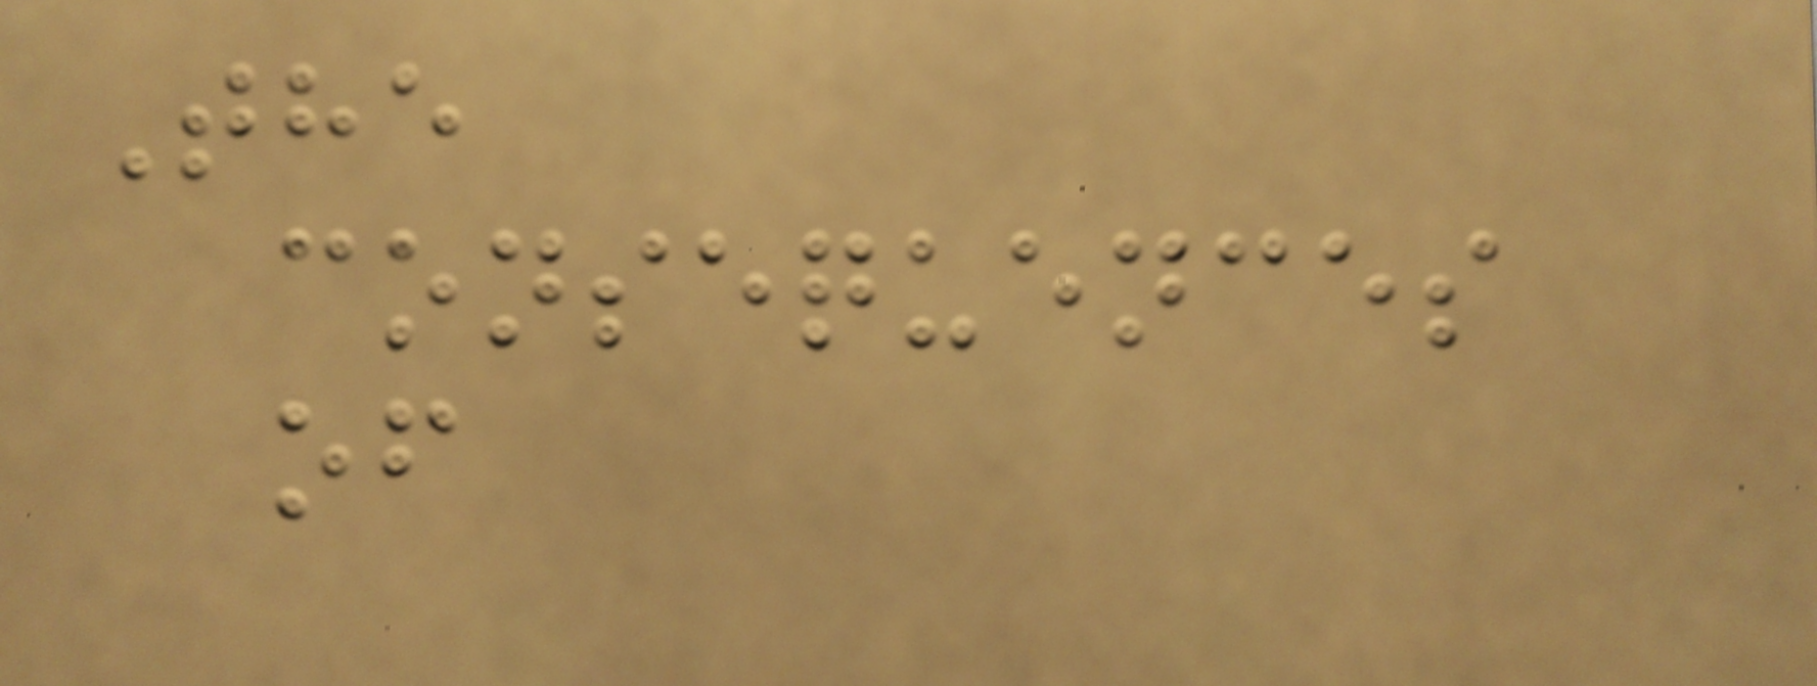The
consequences
of
